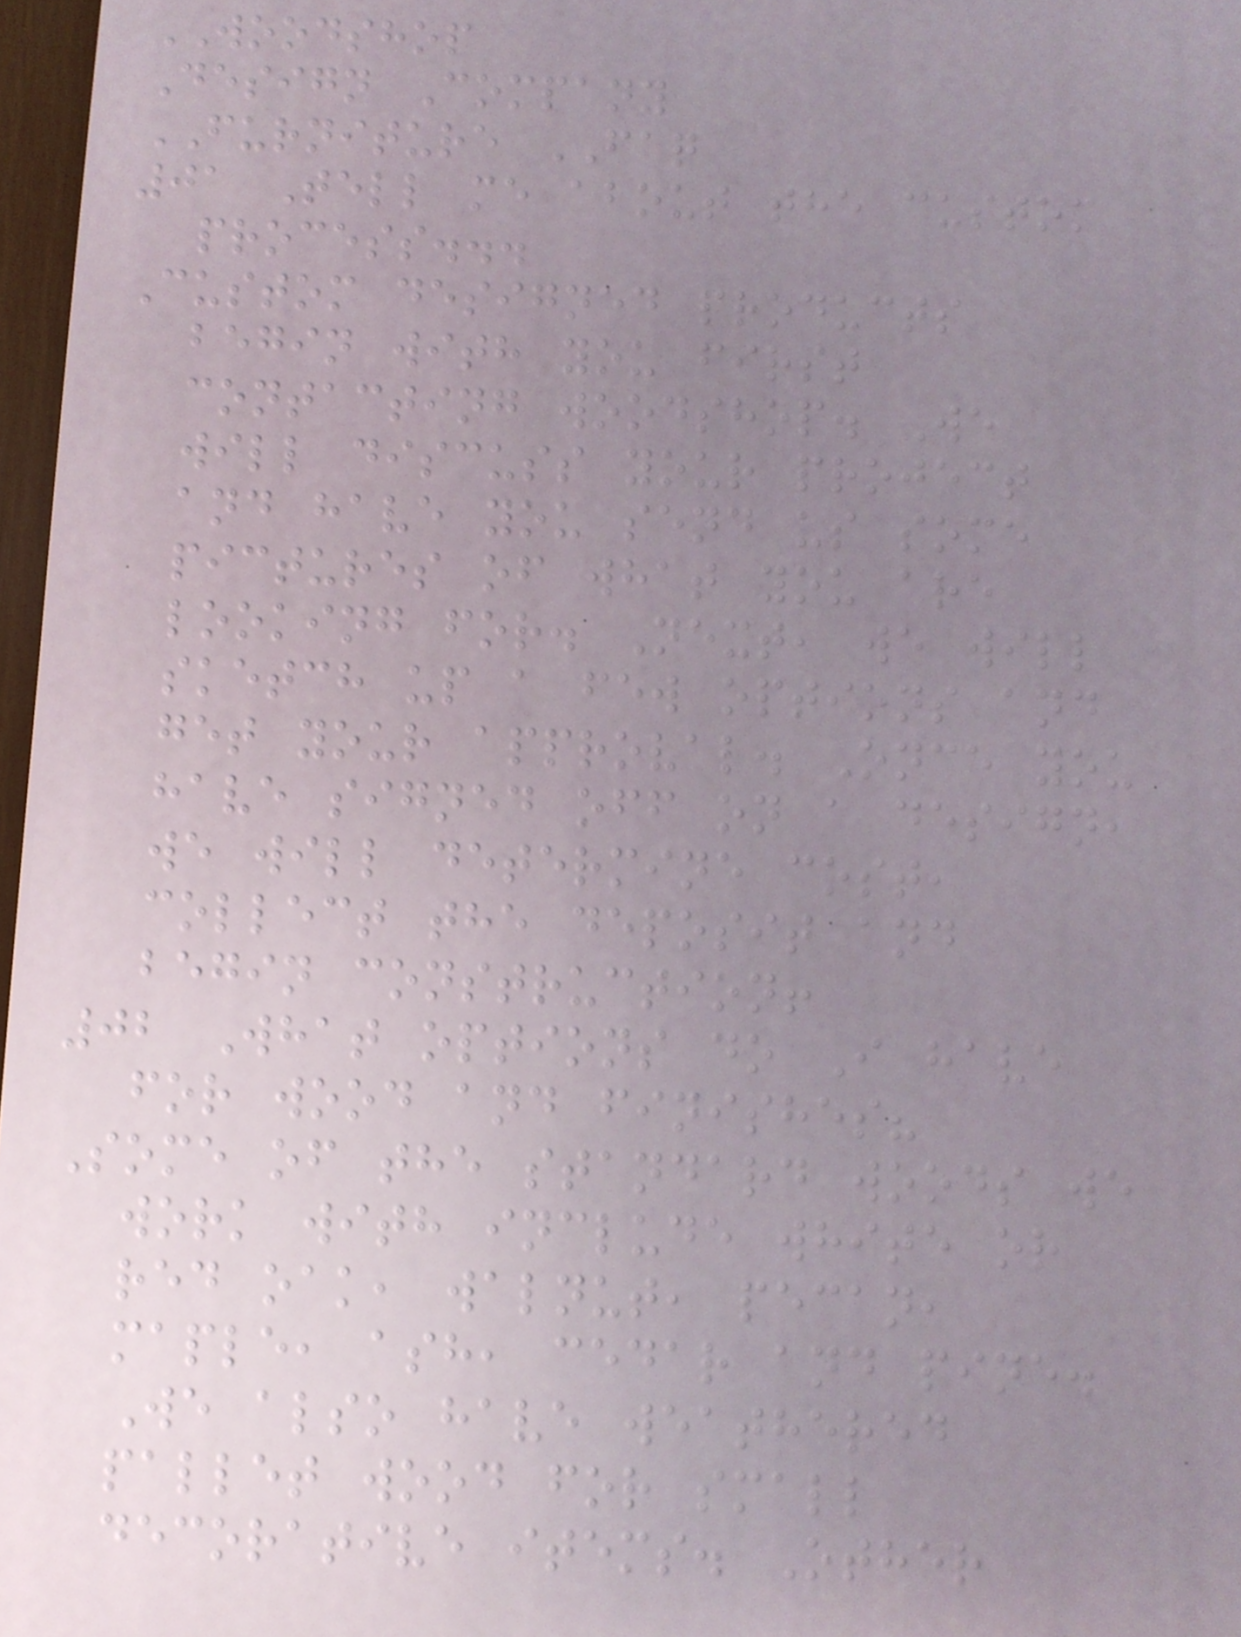WOODSHOP
Design Company
FURNITURE FAQ
01 Tell me about the custom
process...
Custom designed products
begin with you first
contacting woodshop. We
will discuss your project
and have you send us some
pictures of what you are
looking for. Next, we will
sketch up a few options and
get your approval. Once you
have signed off on a design,
we will determine cost,
collect the deposit and
begin construction!
02 What options do I have
for wood and finishes?
Some of the standard woods we
work with include white or
red oak, walnut, pecan,
maple, ash, cedar and pine.
We also have weathered
pallet wood for small
decorative items. Other
